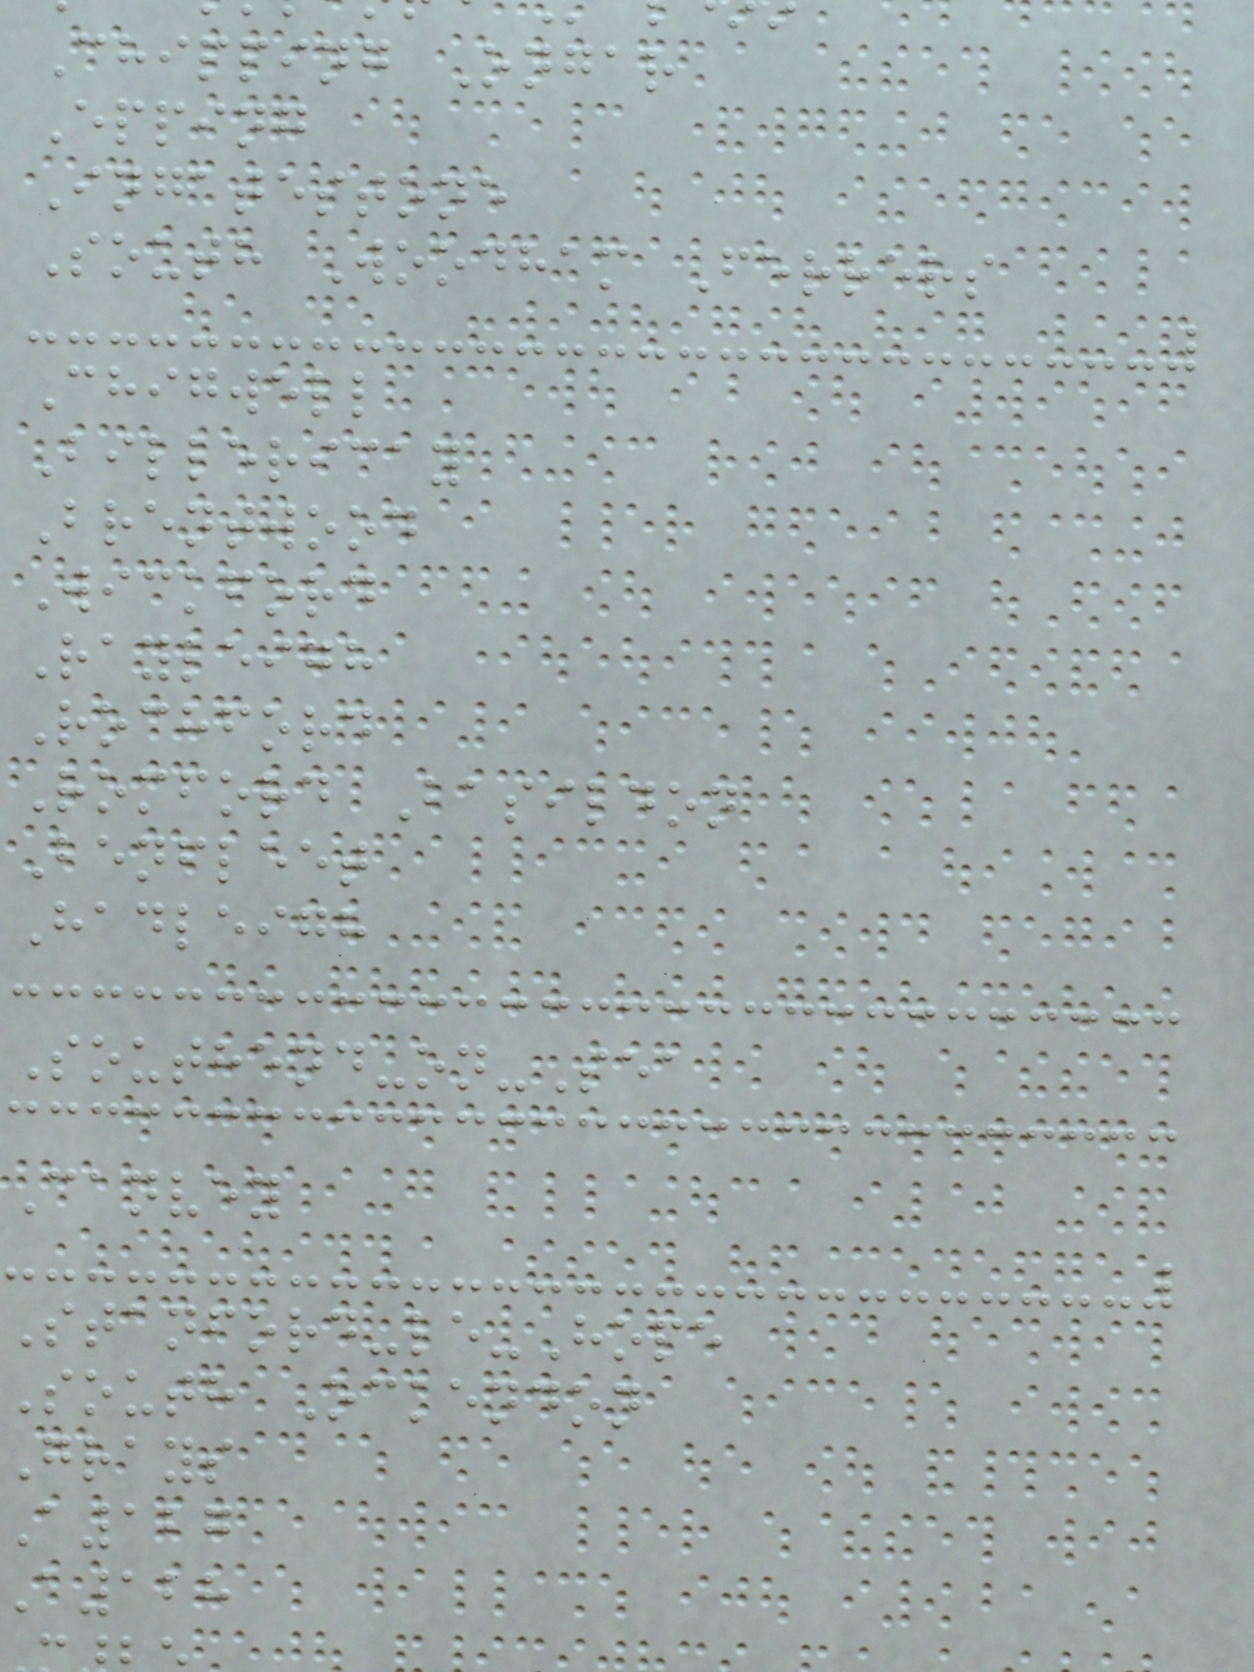Chipping Ongar
Epping
Ingatestone
South Woodham Ferrers
Chigwell
Billericay
Brentwood
Wickford
Rayleigh
Rochford
Romford Basildon
Benfleet
Hadleigh
Southend-on-Sea
Canvey
Stanford-le-Hope
South Ockendon
grays
a127
a128
